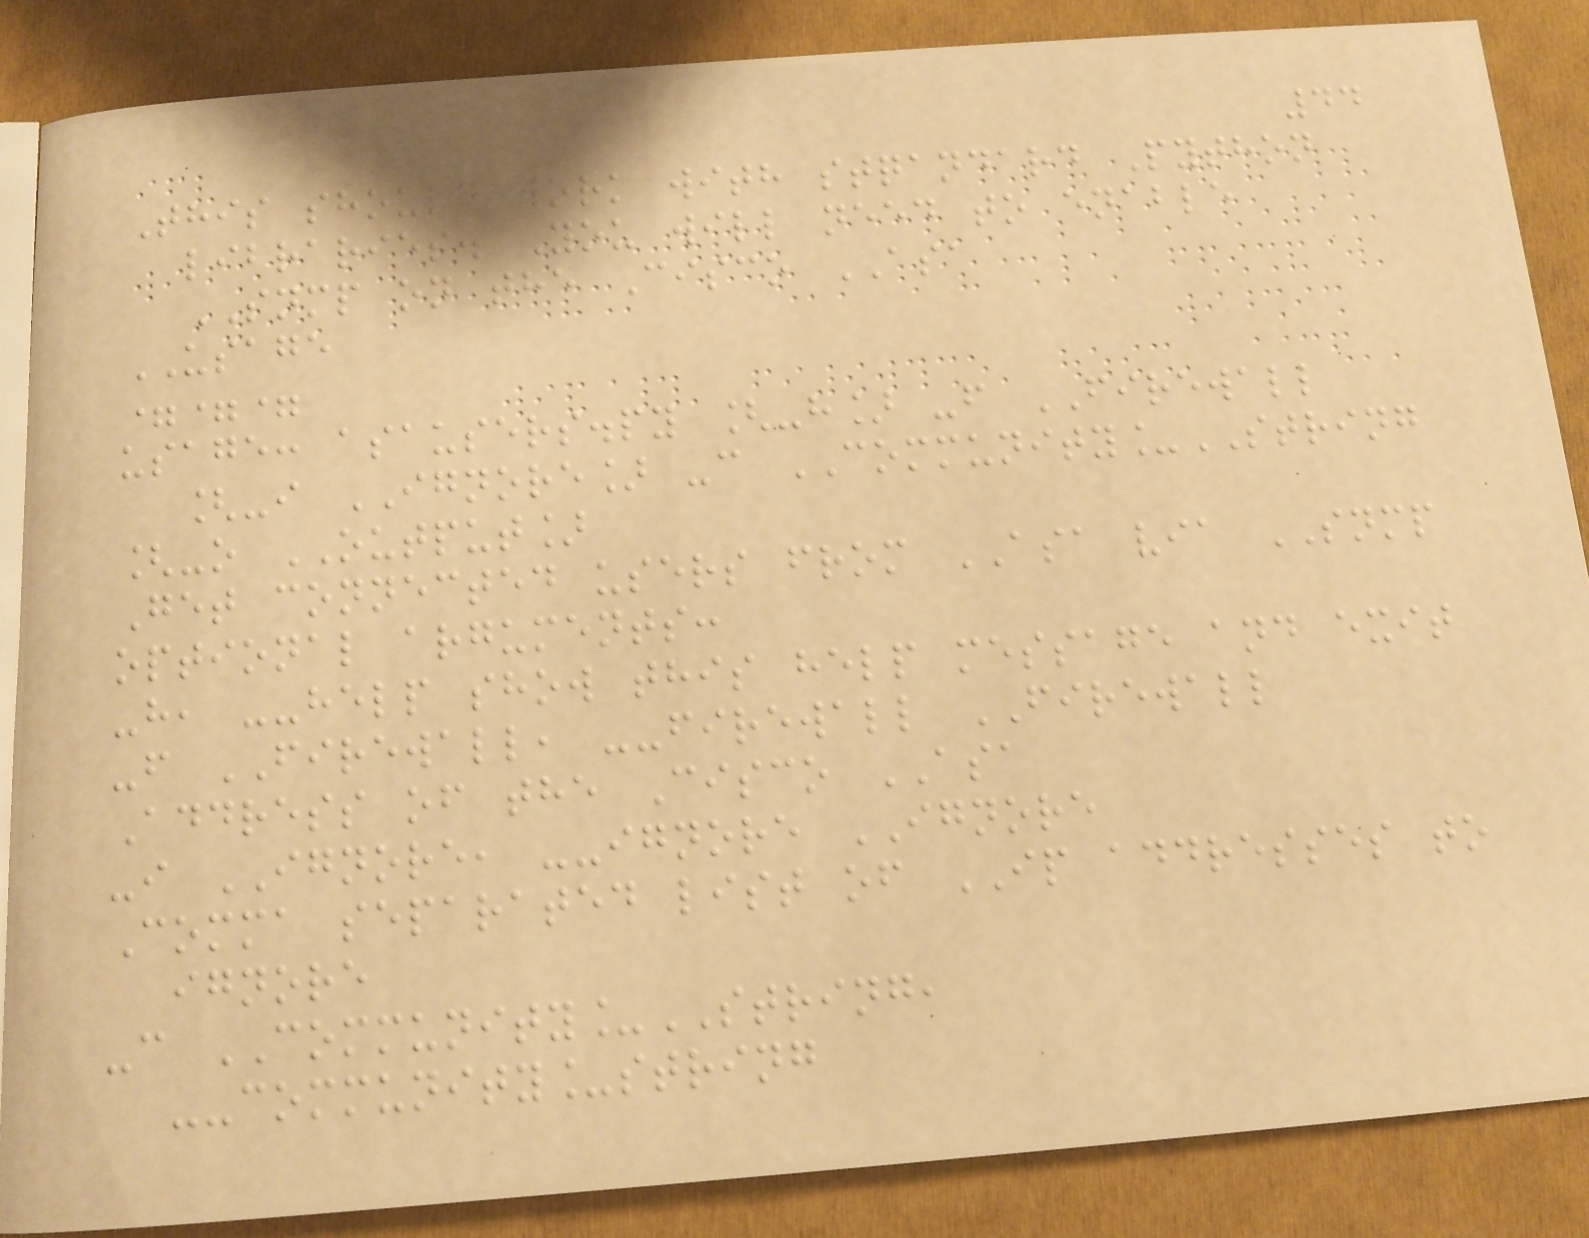44
This should work with stqandard Python
libraries. You will need to enable
SNMP on the Cisco ASA
USAGE
===
usage: asausers.py [-h] -f FIREWALL
[-i IGNORE] -c COMMUNITY_STRING
[-o OUTPUT]
Get connected users from ASA via SNMP
optional arguments:
-h, --help show this help message and exit
-f FIREWALL, --firewall FIREWALL
Address of the Cisco ASA
-i IGNORE, --ignore IGNORE
Comma separated list of IP addresses to
ignore
-c COMMUNITY_STRING,
--community_string
